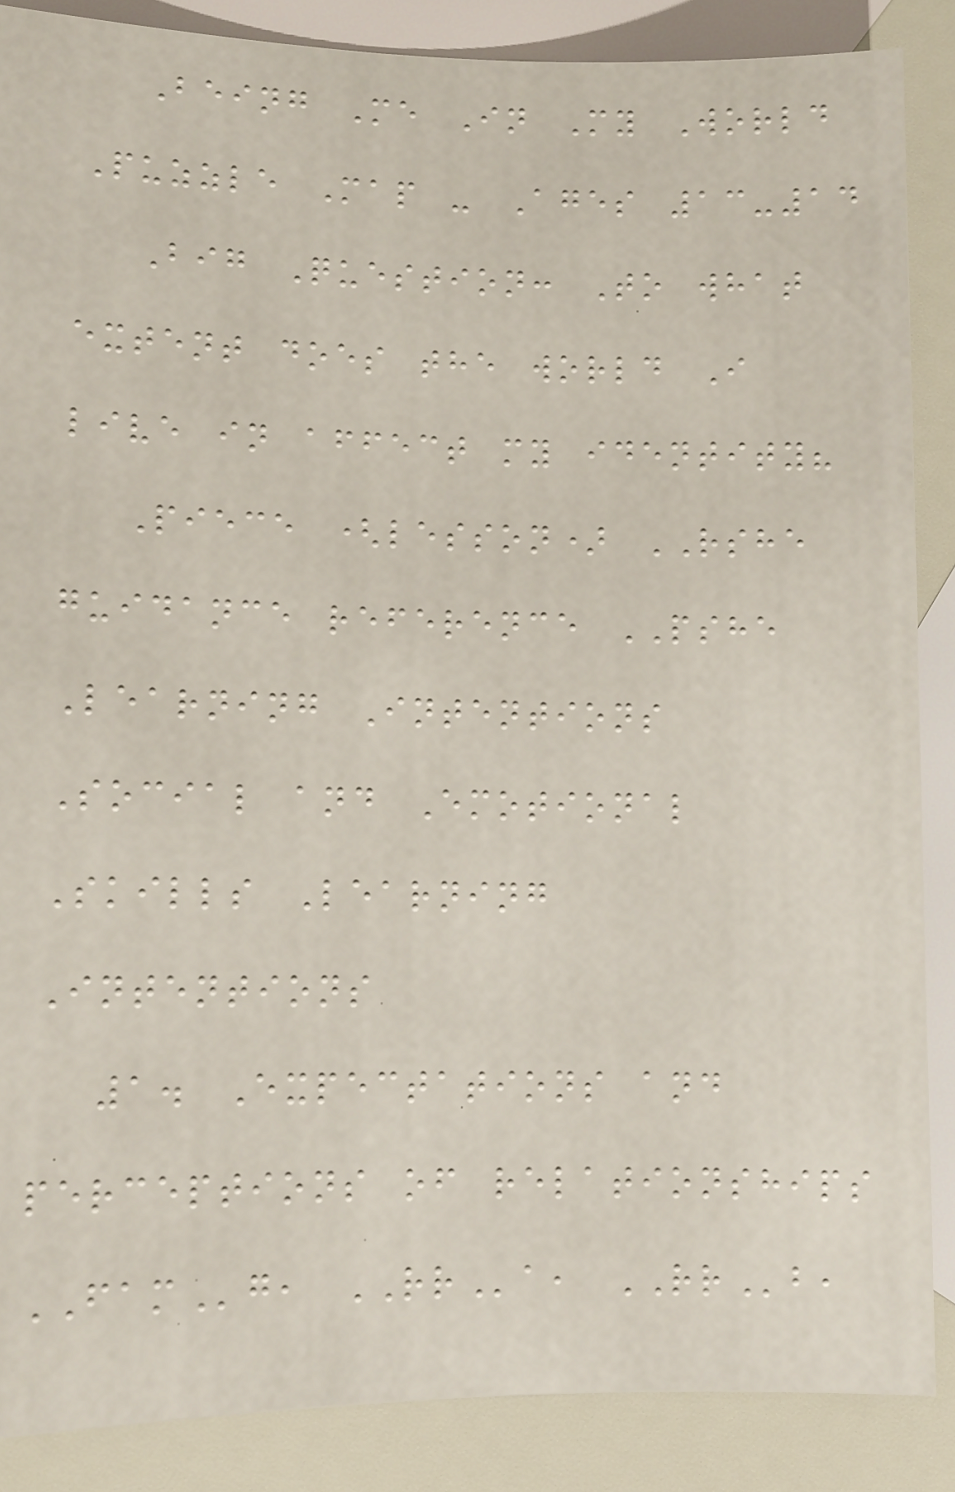Being Me In My World
Puzzle Map - Ages 13-14
Big Question: To what
extent does the world I
live in affect my identity?
Piece (lesson) RSHE
guidance reference PSHE
Learning Intentions
Social and Emotional
Skills Learning
Intentions
1. Expectations and
perceptions of relationships
FAMg, RRa, RRb,
